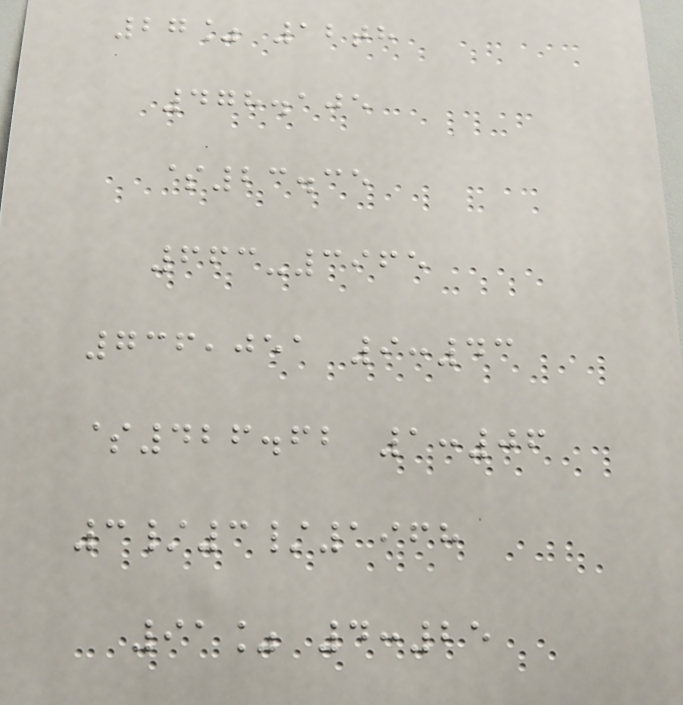27% 12th
478.105
$23.35
663-3965
736,051 9:43
$426.62 1:06
3/3/1968
91% 4:25
